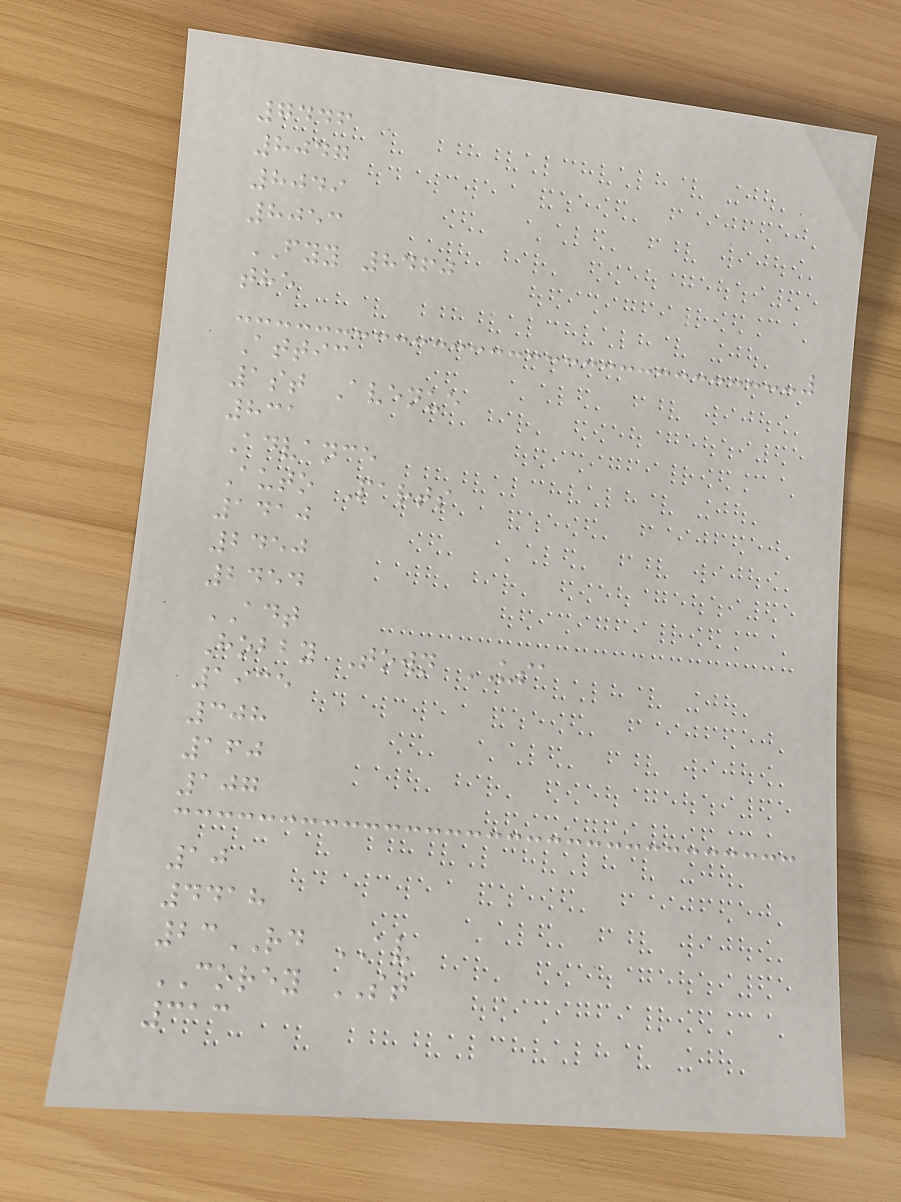7446
8047
8049
8053
FYY 8460
the
Attic
1st Avenue
831
Advance
Auto Parts
1410
2450
2454
ADT
Hobby Town USA
1935
308
160
107
10
4418
23RD AV
COREY ST
313
